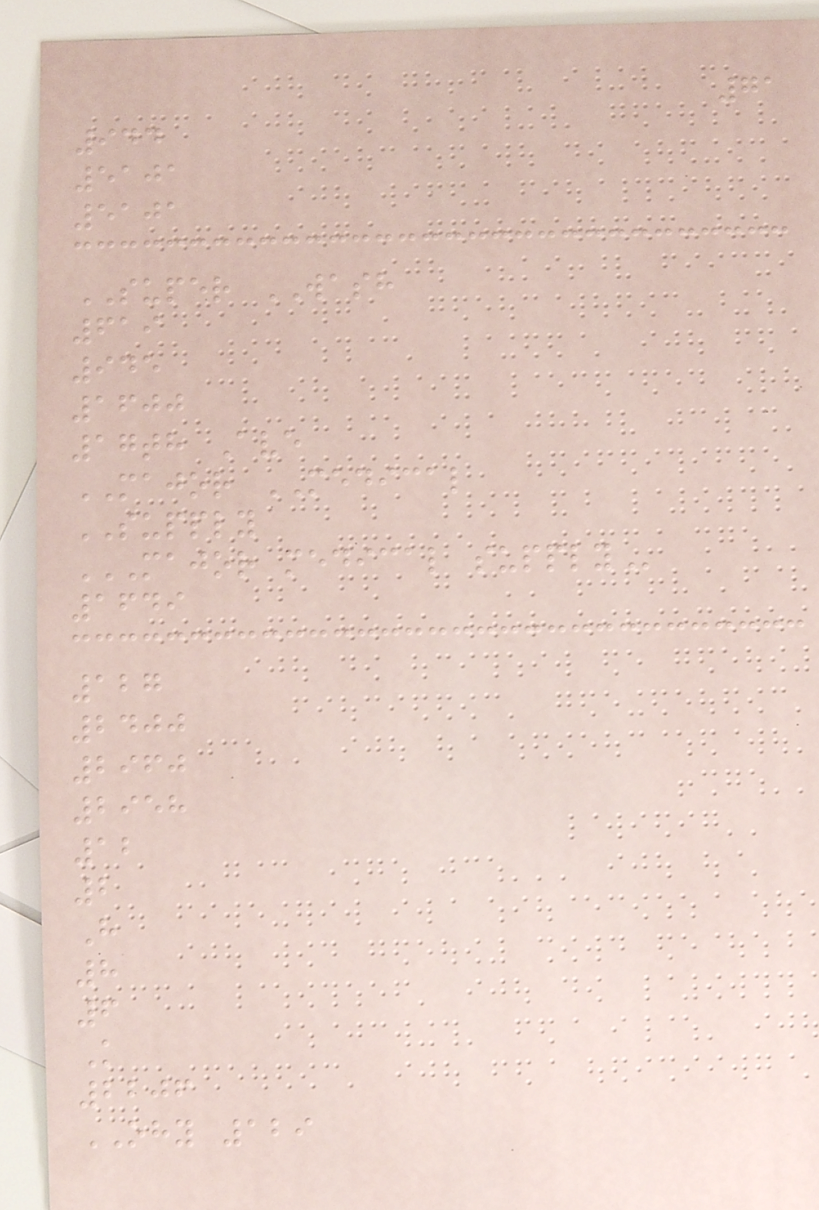71
944
5101
5101
SUPER WASH
619
945
1600
17th Ave
MAJOR MEDICAL
SUPPLY
MAJOR MEDICAL SUPPLY
1649
127
2400
2960
2958
12
2
H
8
6
K
2206
OHY 129
